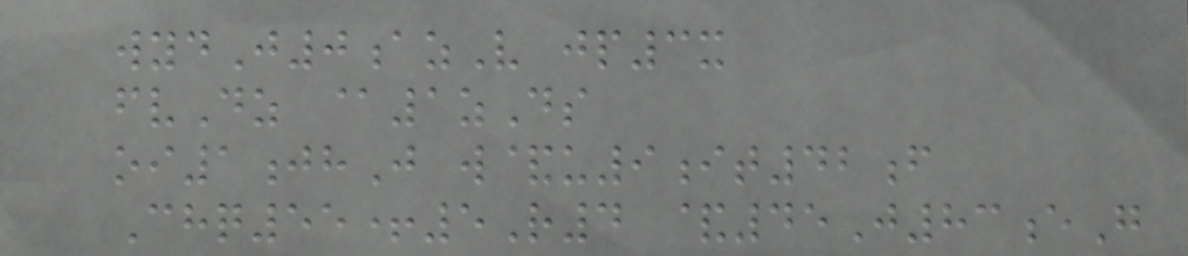wydJ0azV jp3x
fvDz @1zDs
oi1jhJ w&u9it42f
Chq55+5R4 &45J83eG
